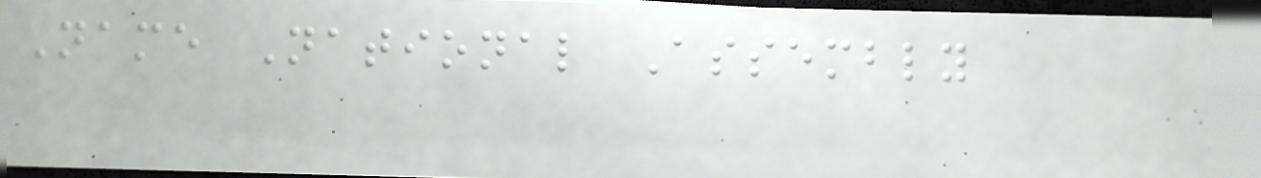Name National Assembly
